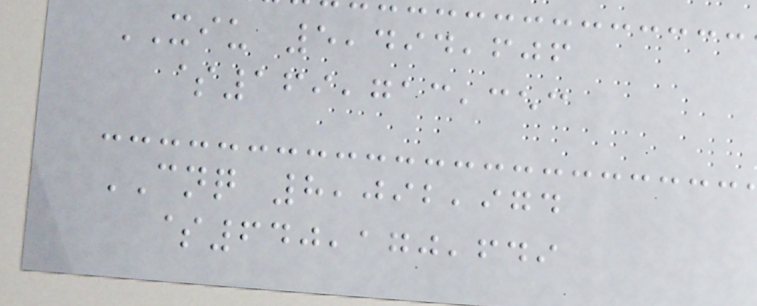XIU 5,494,606
$169,713,353
CNQ 8,092,974
$640,170,649
